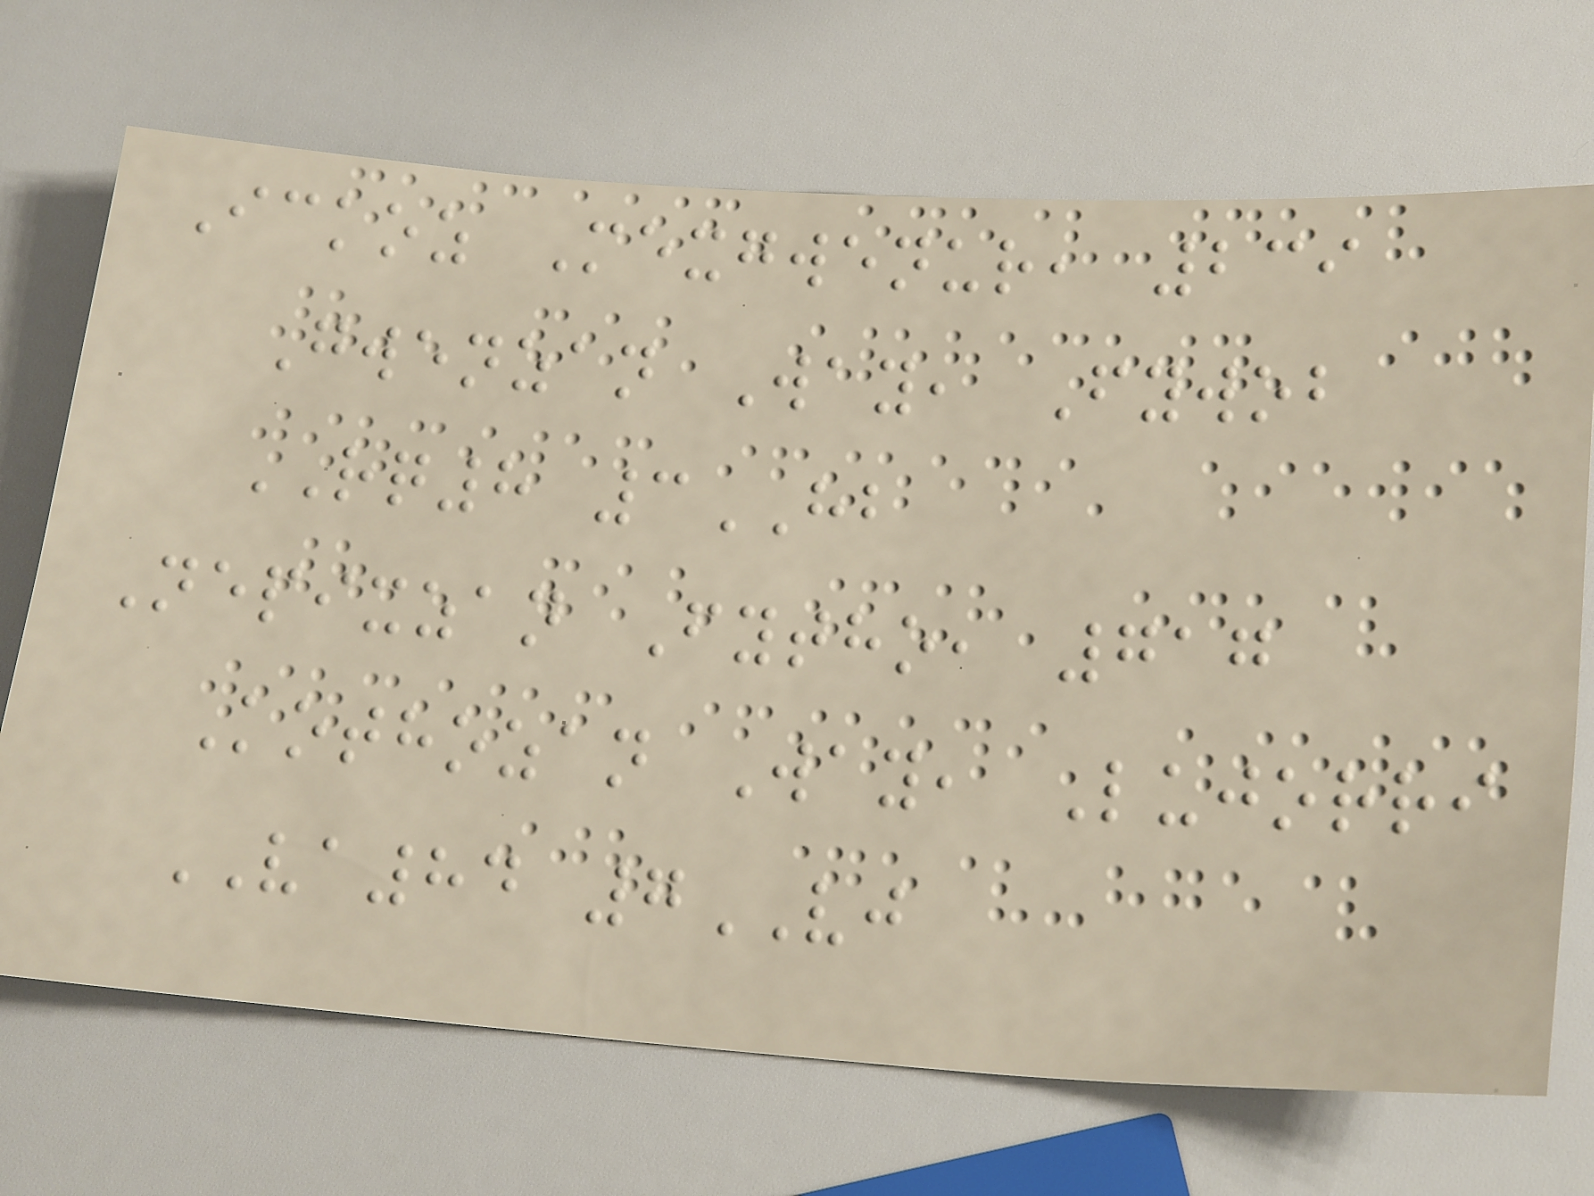Ickoz Mexgwenur, 239
Gwenzan Way, Fywob
RQ8 3HB
Nepixzan Fytho, 717
Kothozan Way, Lujorri
VA84 7VJ
